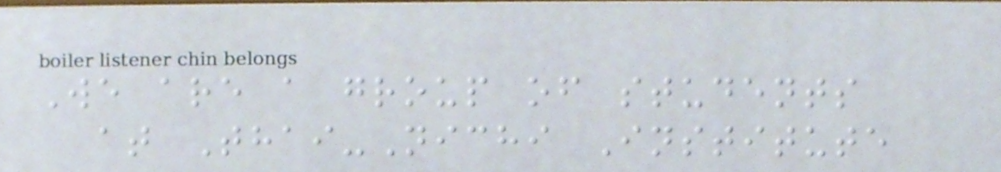We are a group of students
at Thai-Nichi Institute
